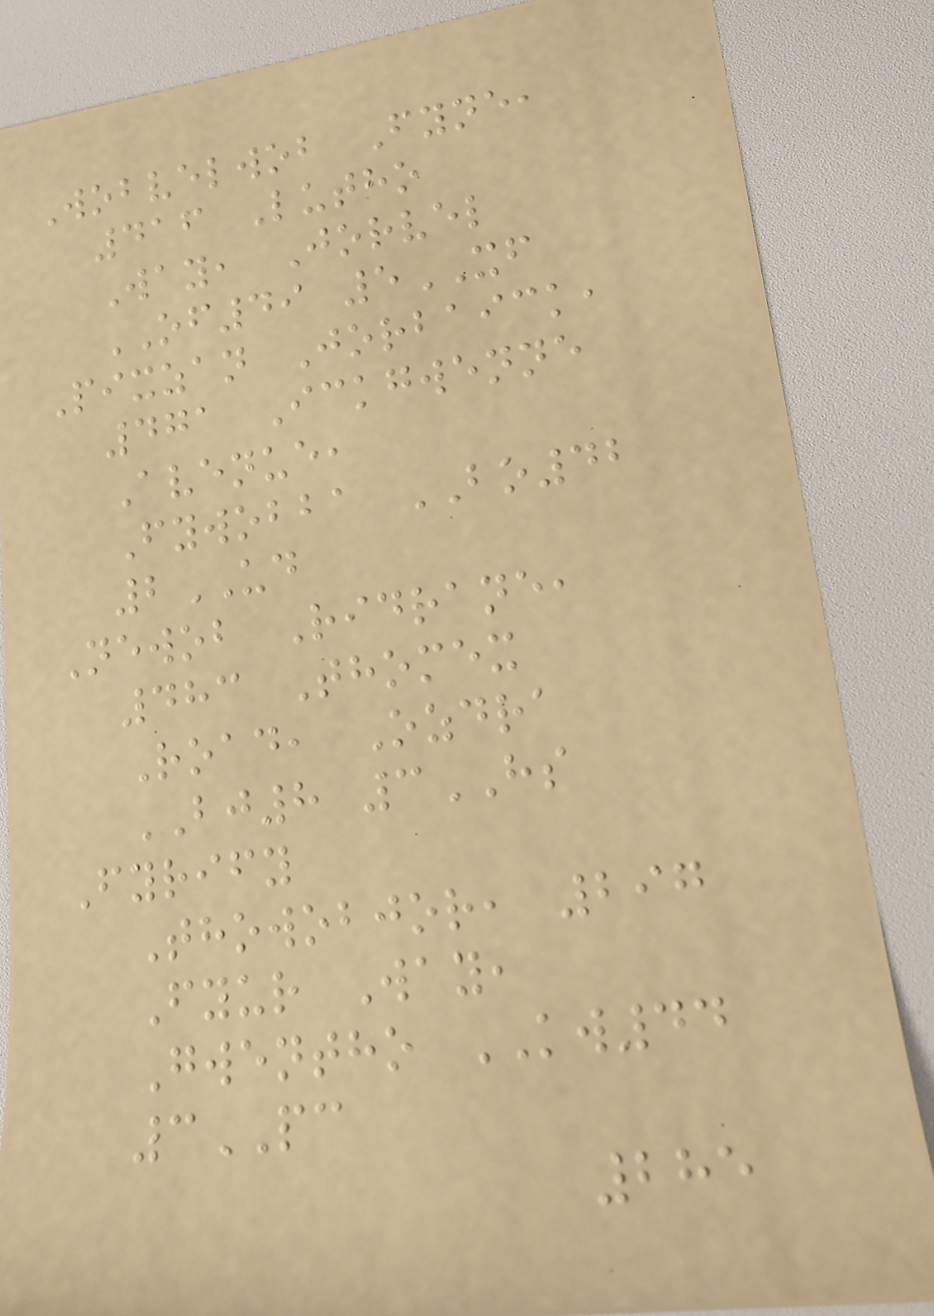Wobvelwob Fyne,
416 Lutho
Way, Jorvel
OF49 5XF
Pixzan Jorbaick,
471 Ickgwenne
Avenue,
Fywobba BO42
2UD
Newob Ridrane,
483 Thomex
Road, Ozdra
BJ8 3HS
Fyrify
Thowobjor, 297
Fyur Way,
Gwentho KW44
3PC
285
